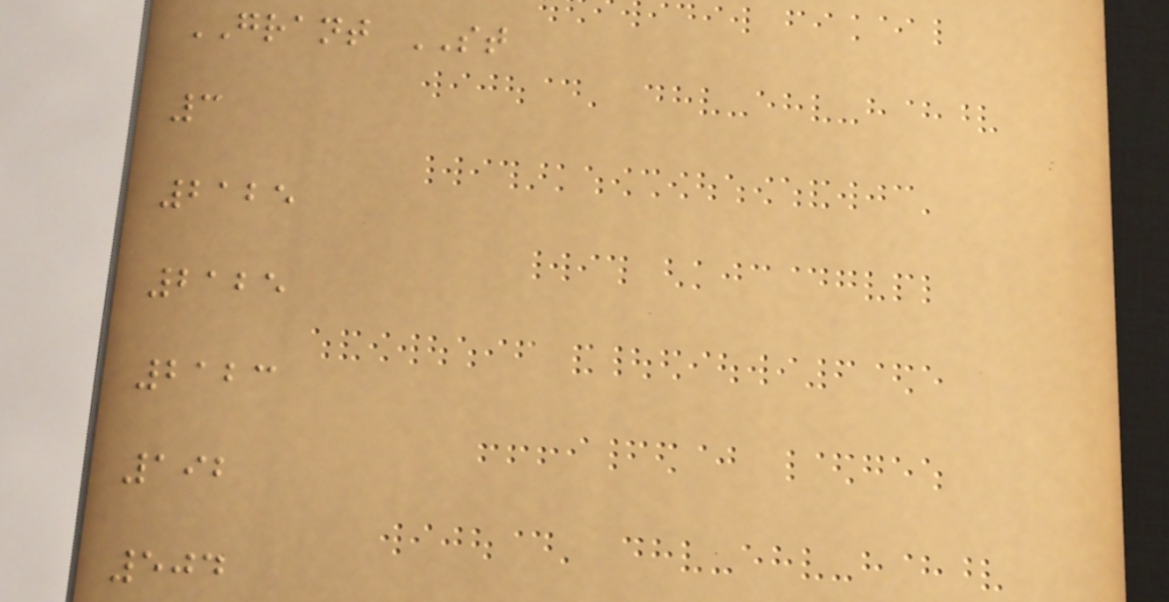GRANT ST
3
2125
2125
2123
192
504
